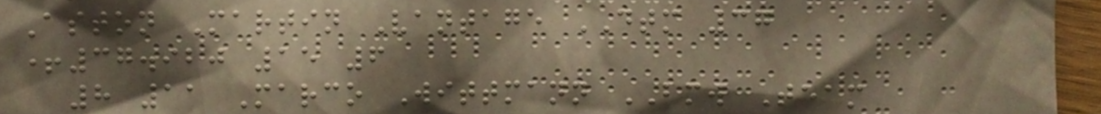Aston Martin Vantage DTM 37
+37.920 15 6
8 11 Marco Wittmann BMW Team
